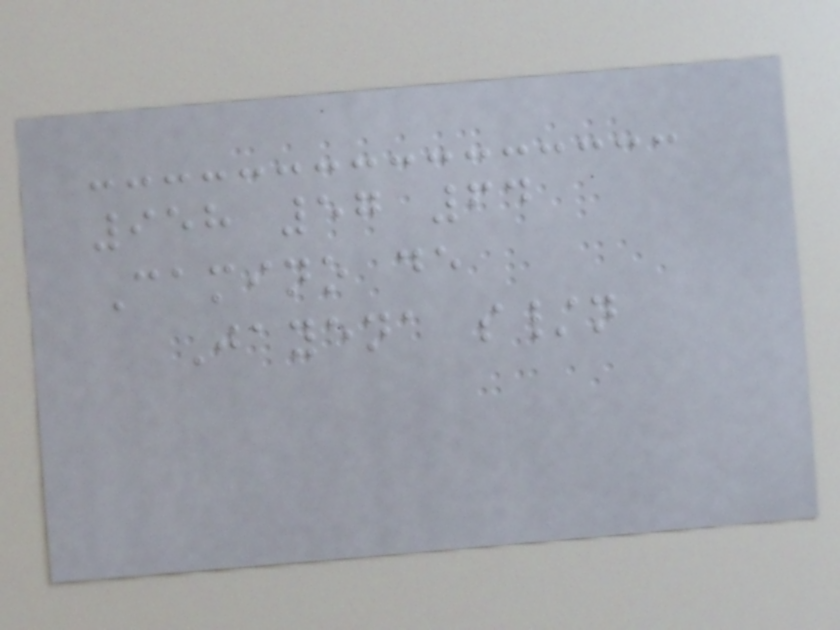958 57 64
Camino de
Jayena s/n
